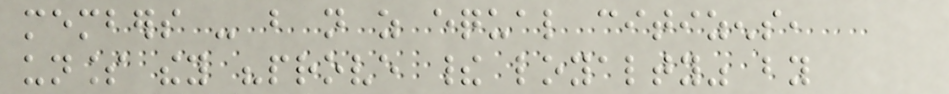members - but not as equal citizens,
unless they "prove their loyalty" by
